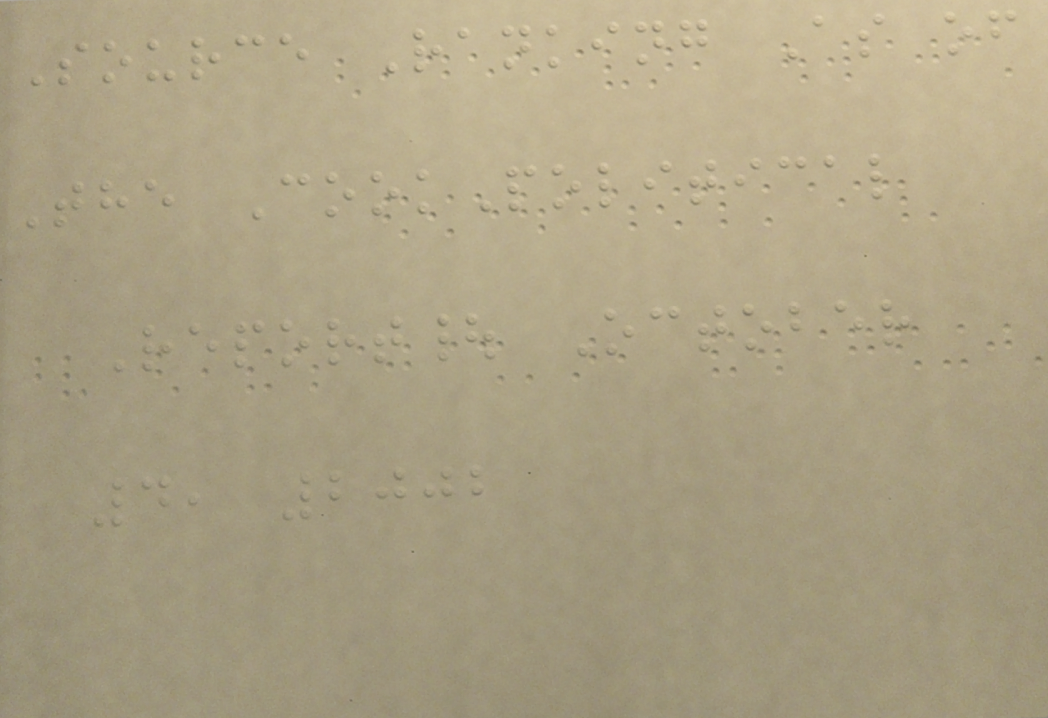Source Ranking As of
The CookPolitical
Report| October
4, 2002
